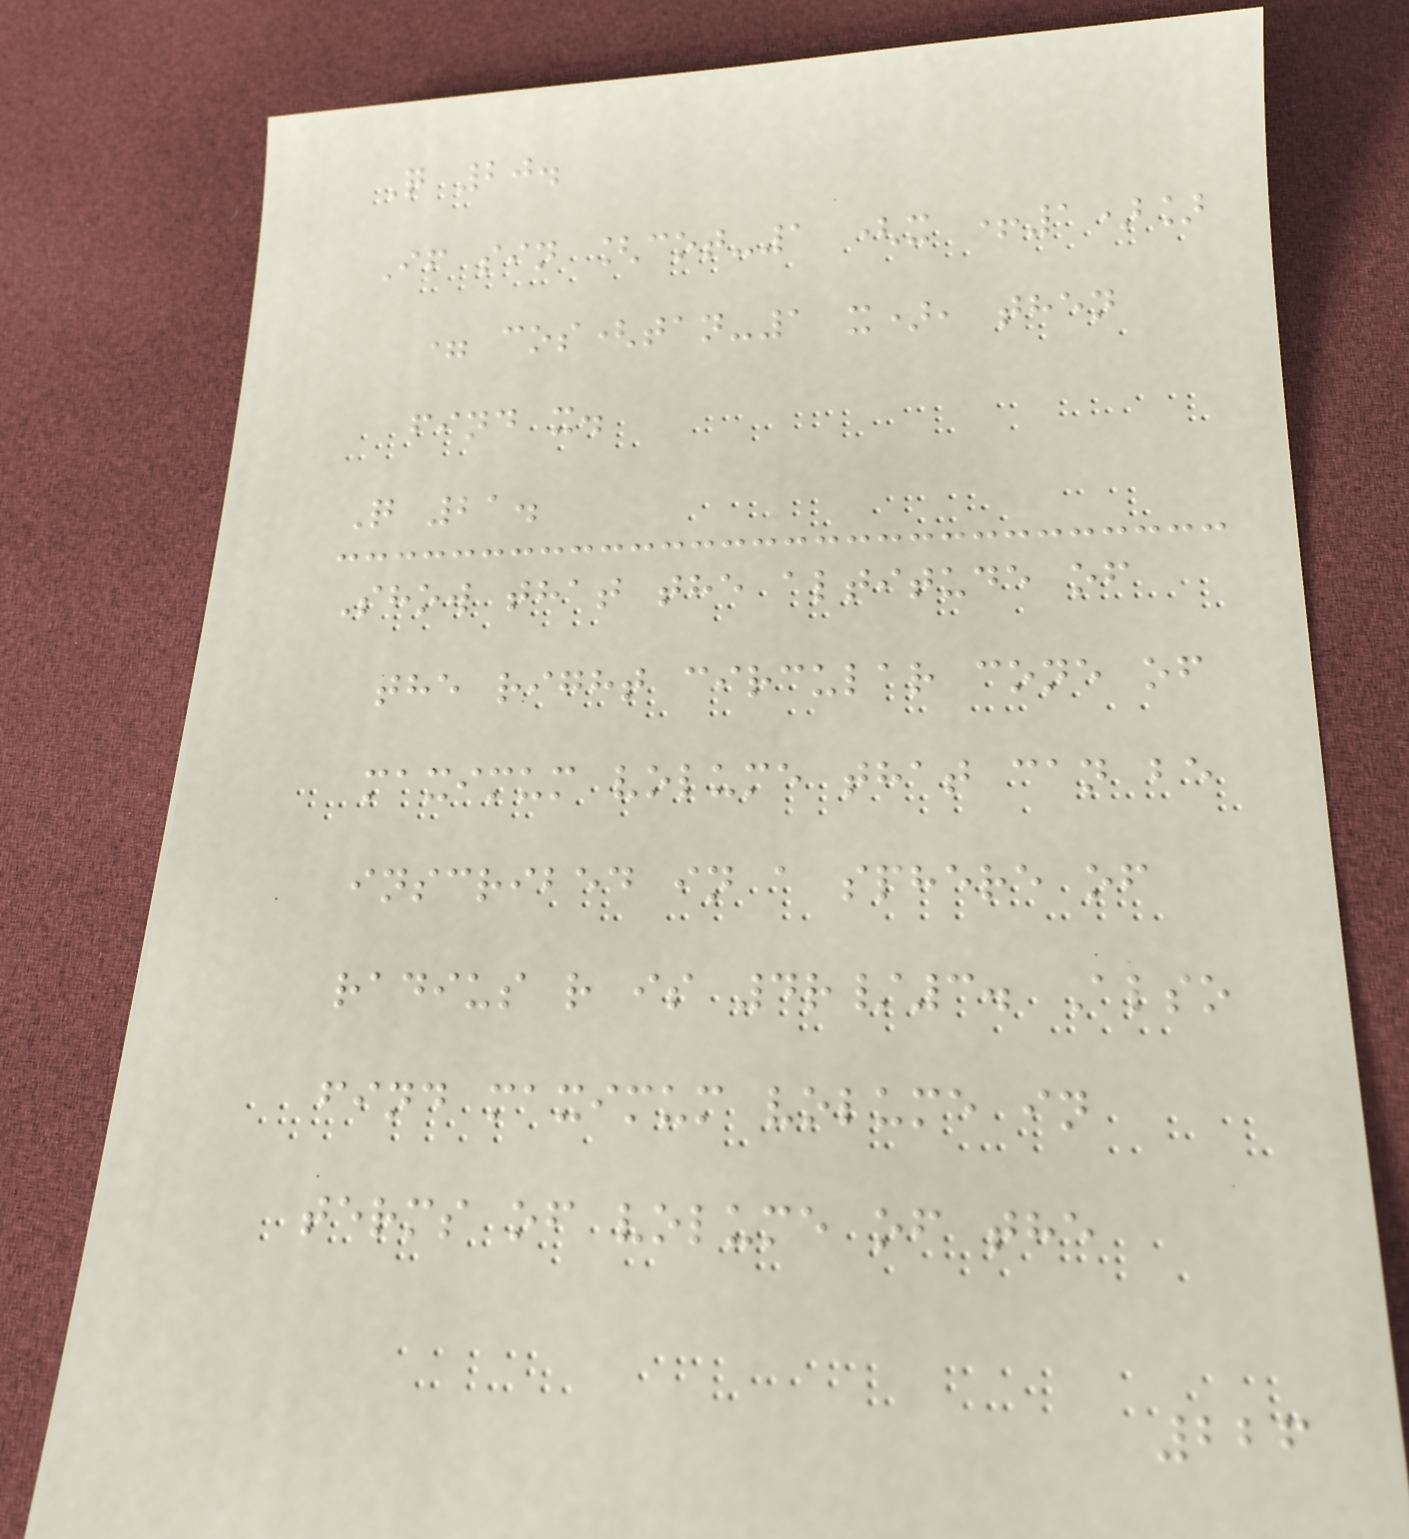Q 20.
If sin [cot-1 (x +1)]
= cos(tan-1 x), then
find x.
Q 21.
Show that the altitude of
the right circular cone of
maximum volume that can be
inscribed in a sphere of
radius r is 4r/3. Also
find maximum volume in
terms of volume of the
226
